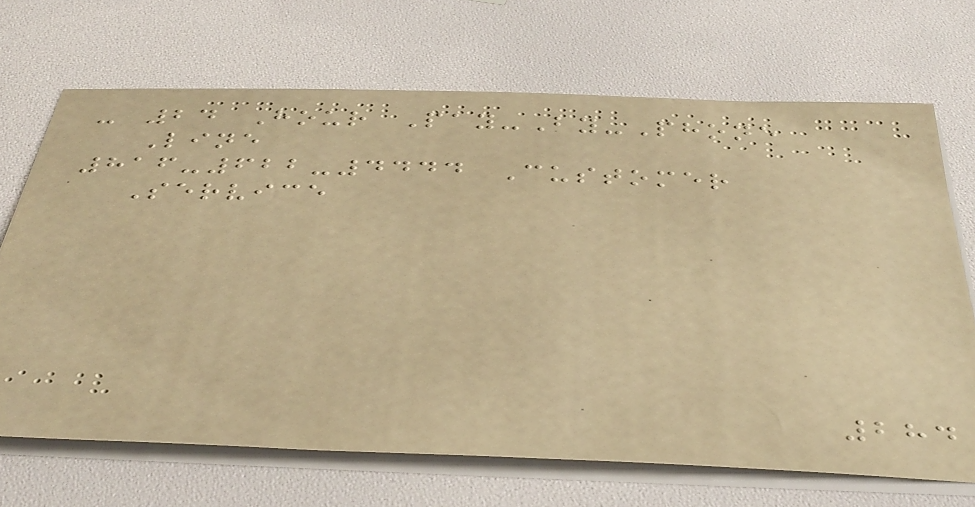- 24 Hour Pay-By-Phone
Line
816-622-4444 Customer
Service
284
